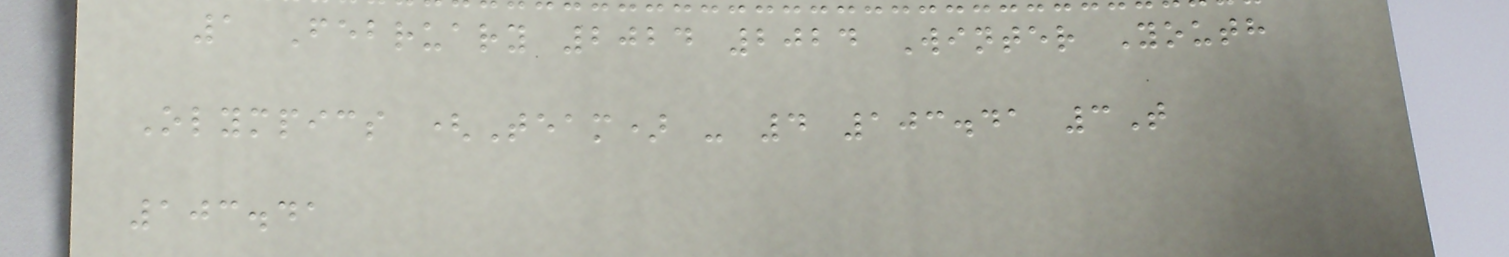1 February 2024 2024 Winter Youth
Olympics (Team) - 4 103.41 3T
103.41
